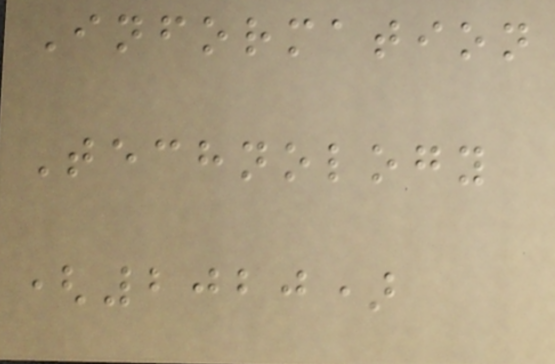Information
Technology
(2020)
